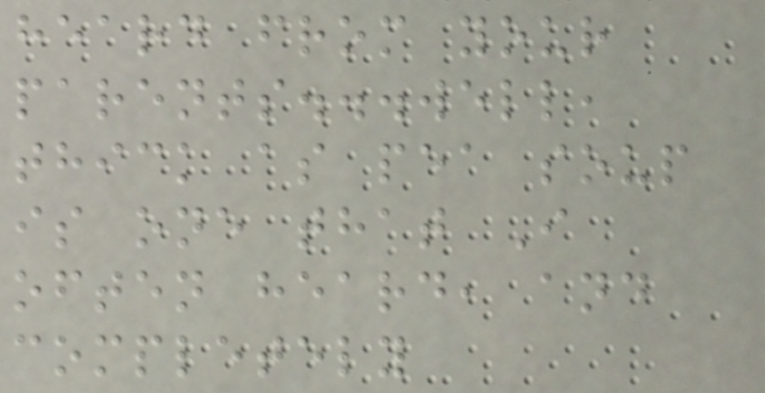heard from your
parents...well,
thick as pea soup
is one that I
often heard, and
completely
